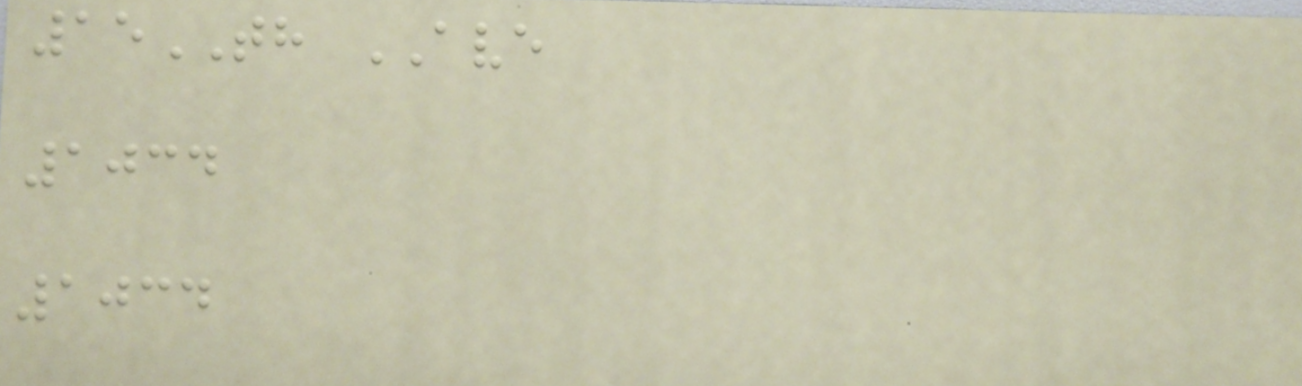15TH AVE
1034
1034
